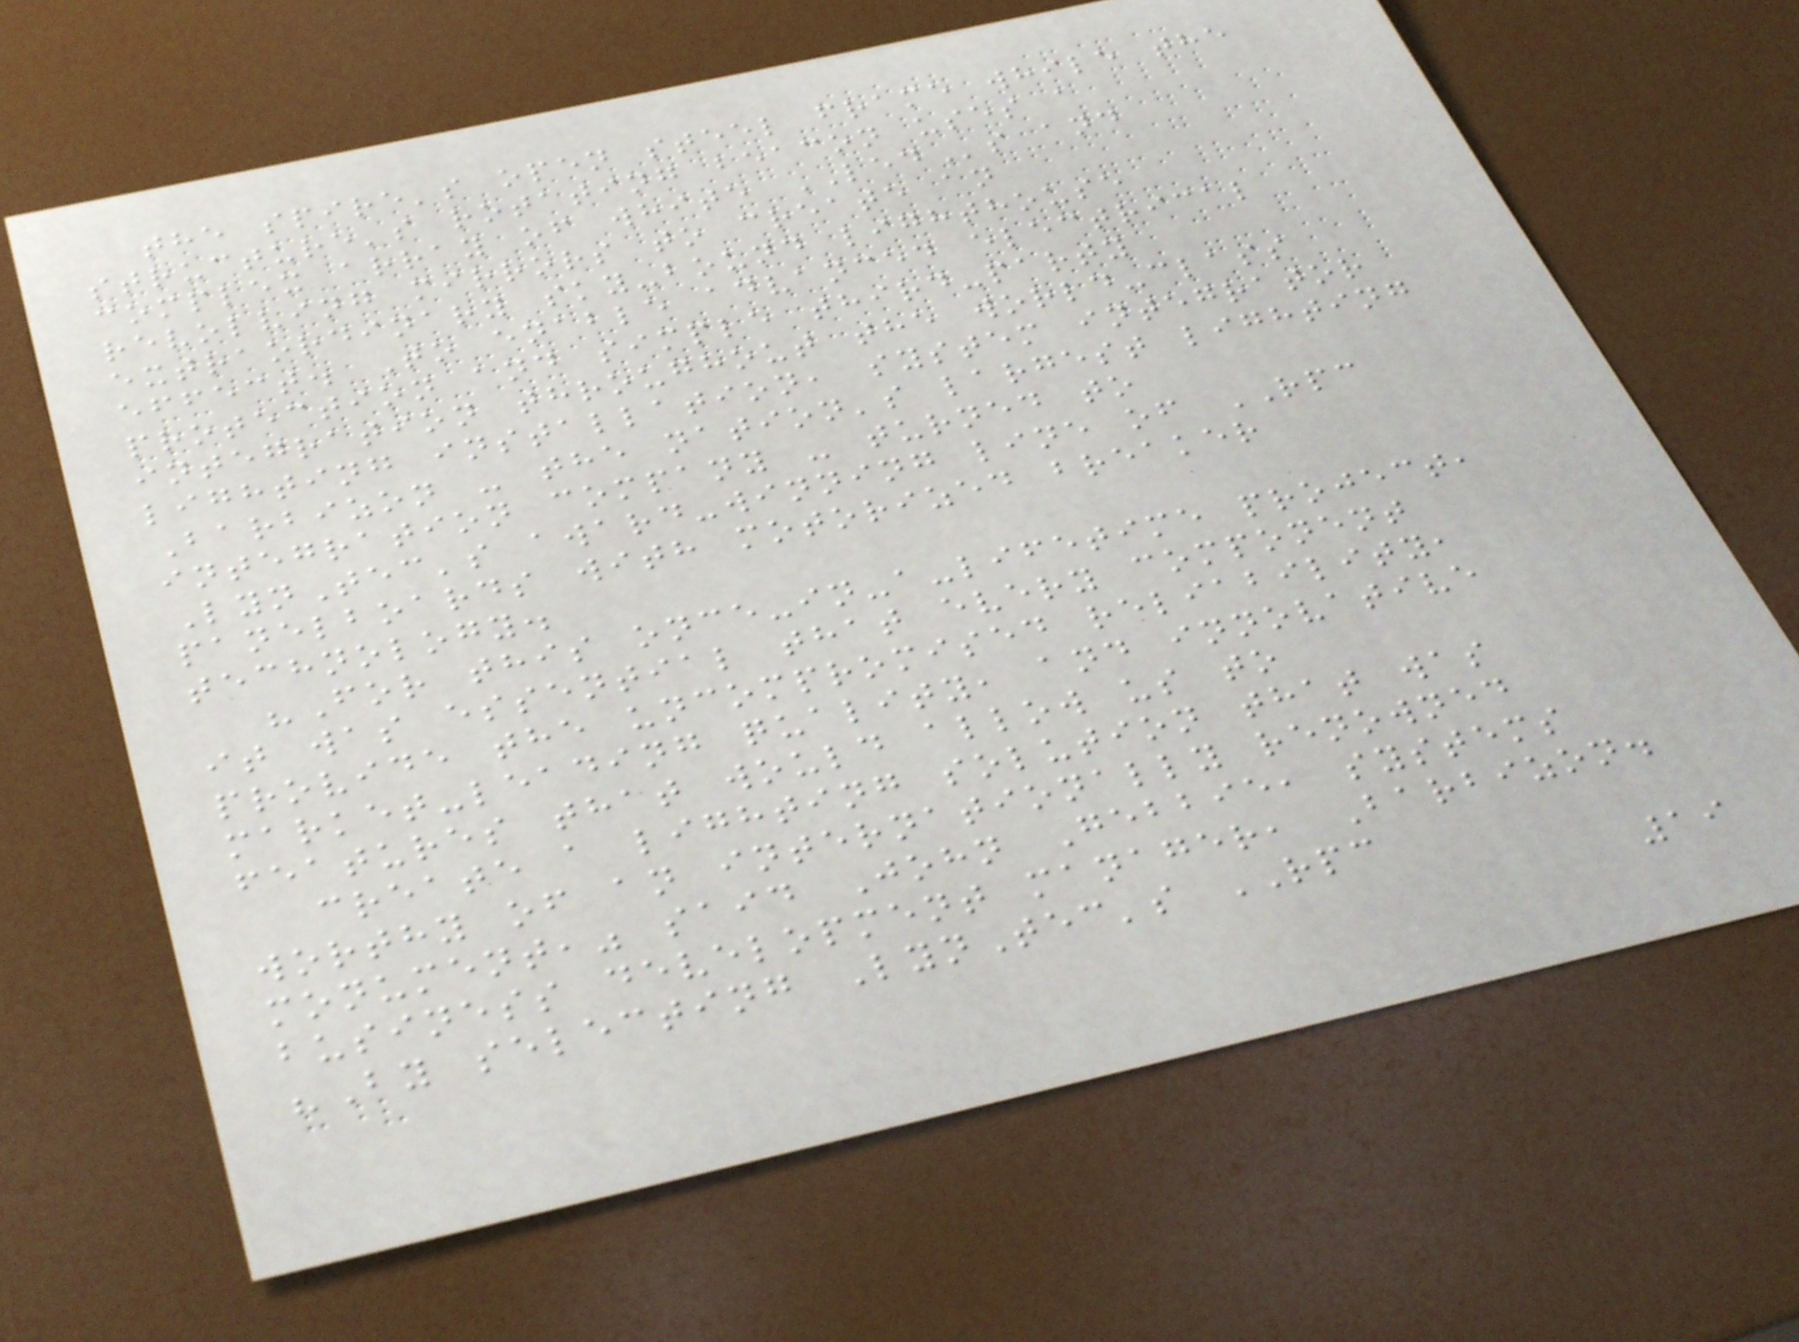the spire's open steel frame while the
structure's rotating beacon uses a
complex array of white LEDs and
revolving mirrors to create an
extraordinary sky-bound lighthouse
effect. To enable advanced electrical
protection and simple third-party
integration throughout the world-class
lighting installation, system integrator
Barbizon - the nation's largest lighting
integration company - turned to
LynTec's award-winning line of RPC
panelboards with motorized breaker
technology.
"For this once-in-a-lifetime project,
it was essential that every component
provide the uncompromised reliability,
market-leading quality, and innovative
features that would allow us to
create a lighting solution that was
worthy of an internationally renowned
monument," said John Gebbie, systems
business development manager, Barbizon.
"By selecting LynTec's RPC
19
